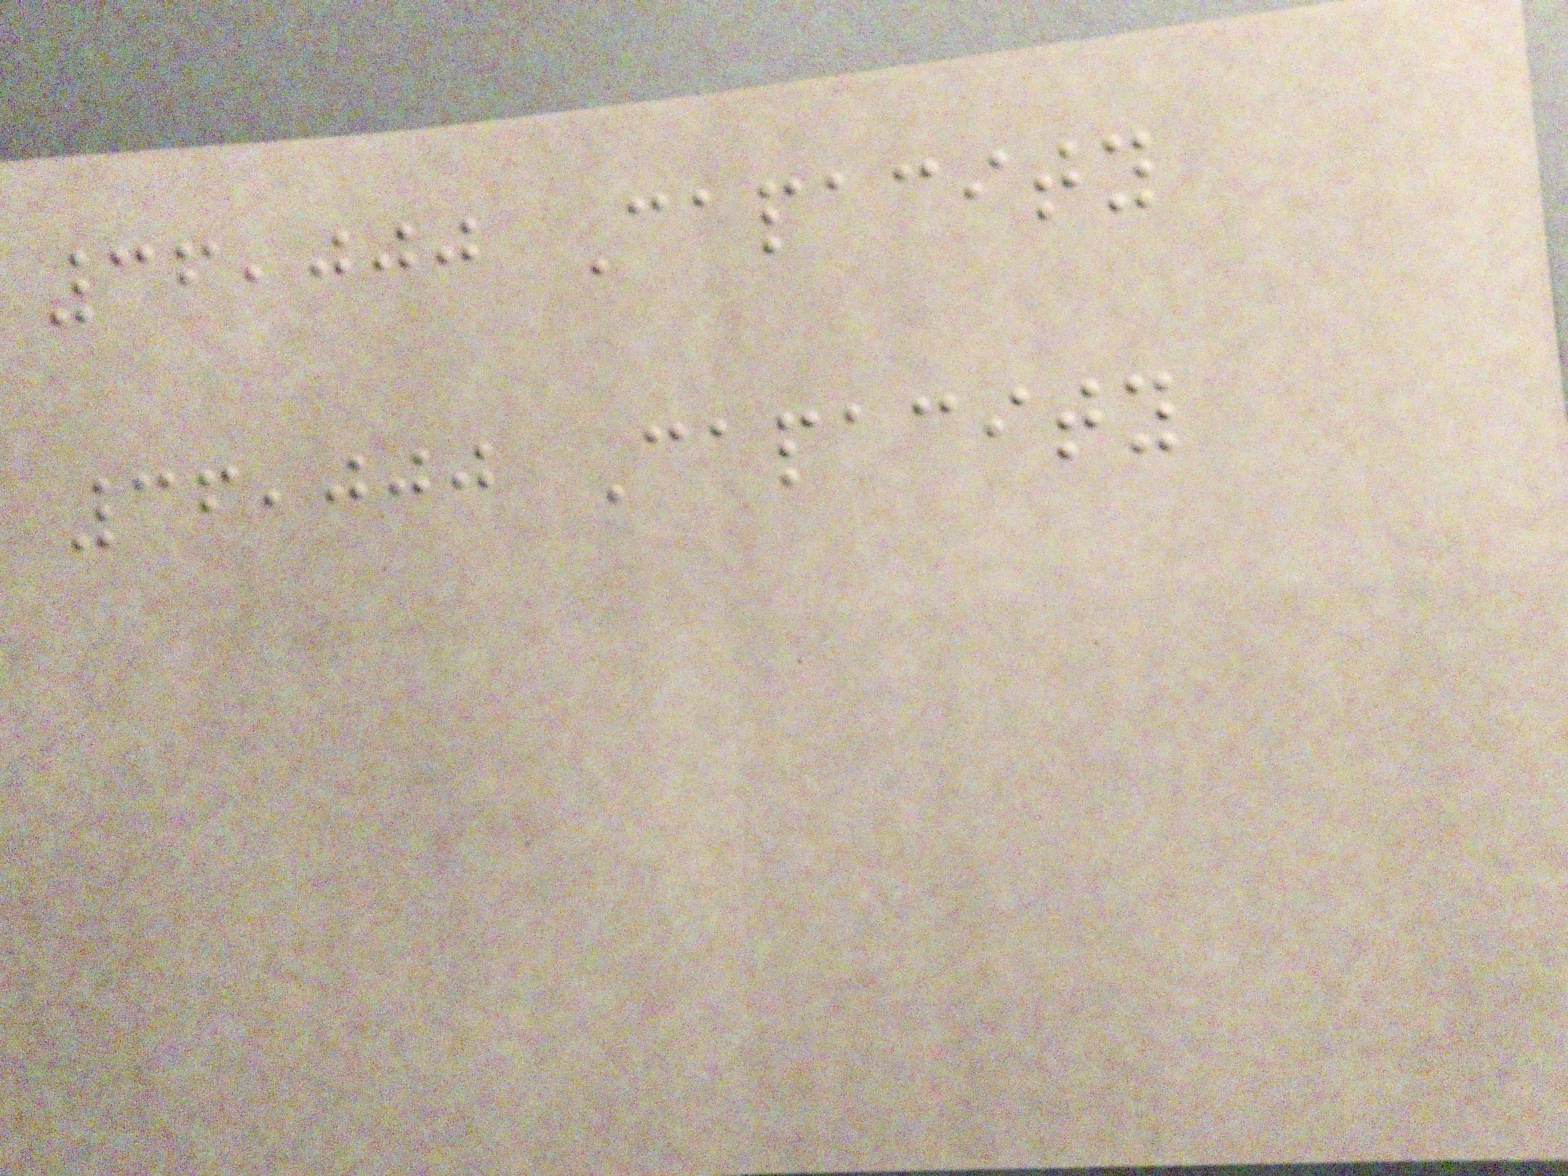36,000 Capacity
36,000 Capacity
